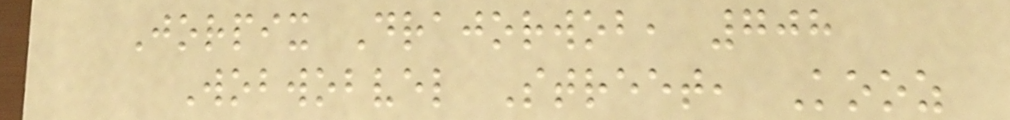Jorpix Drajorwob, 708
Wobwobvel Street, Kooz
